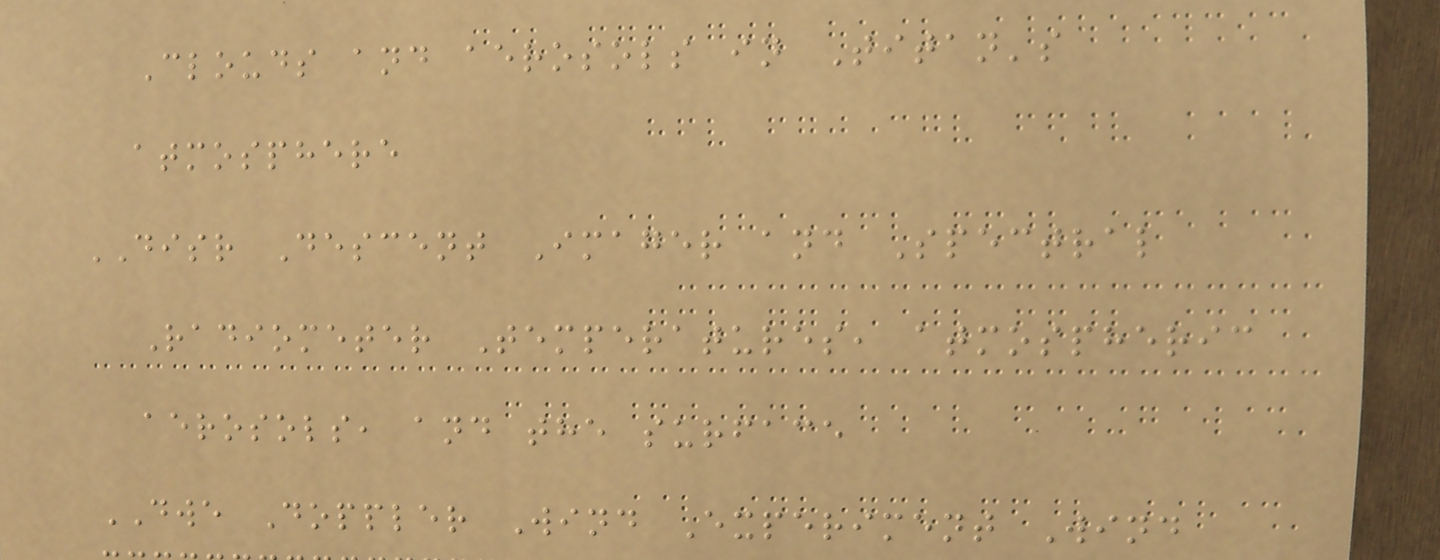Clouds and aerosols in Titan's
atmosphere
DISR Descent Imager and Spectral
Radiometer Temperatures, atmospheric
aerosols, and the surface
DWE Doppler Wind Experiment Wind
